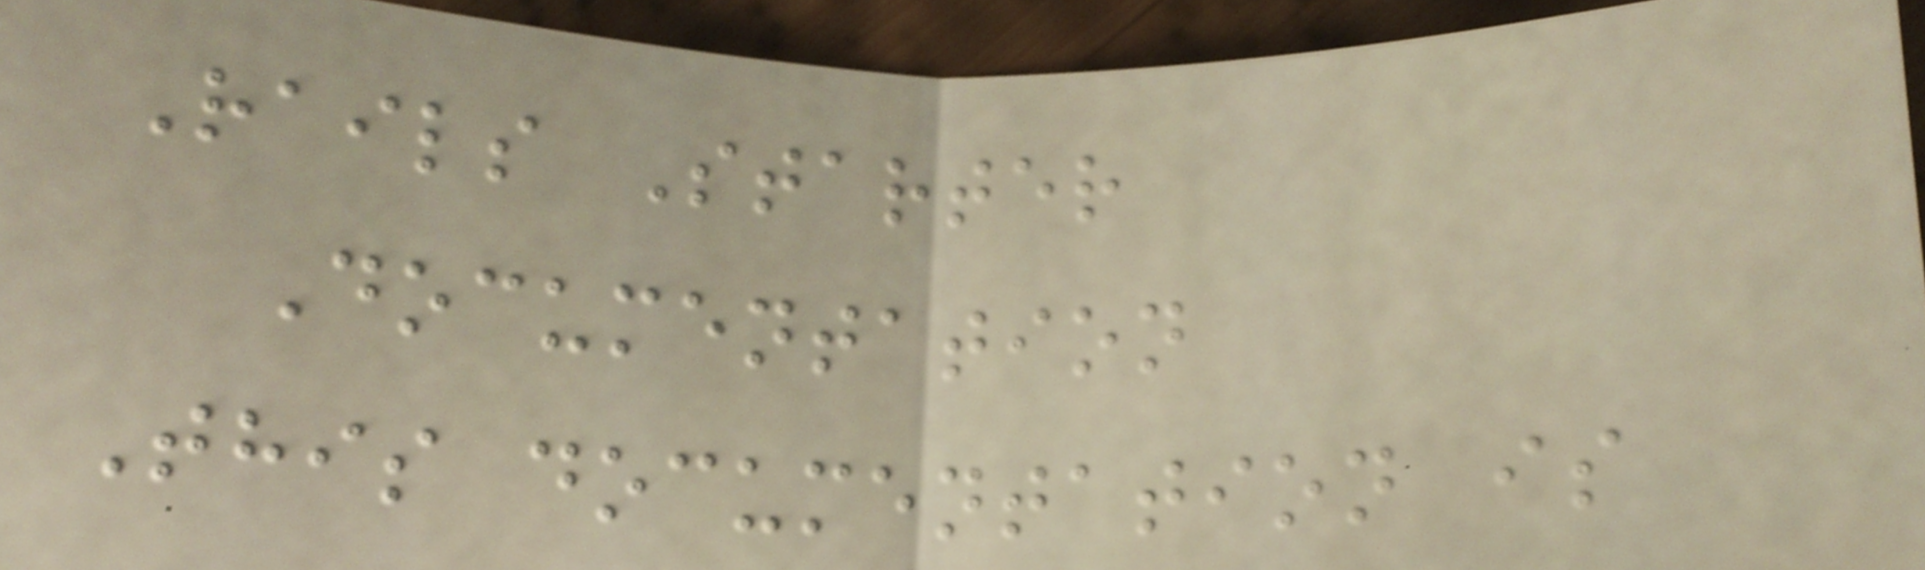Rails Starter
Documentation
This documentation is
